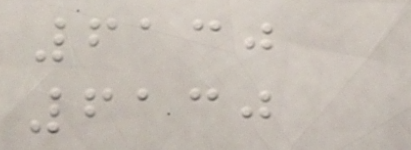6130
6130
